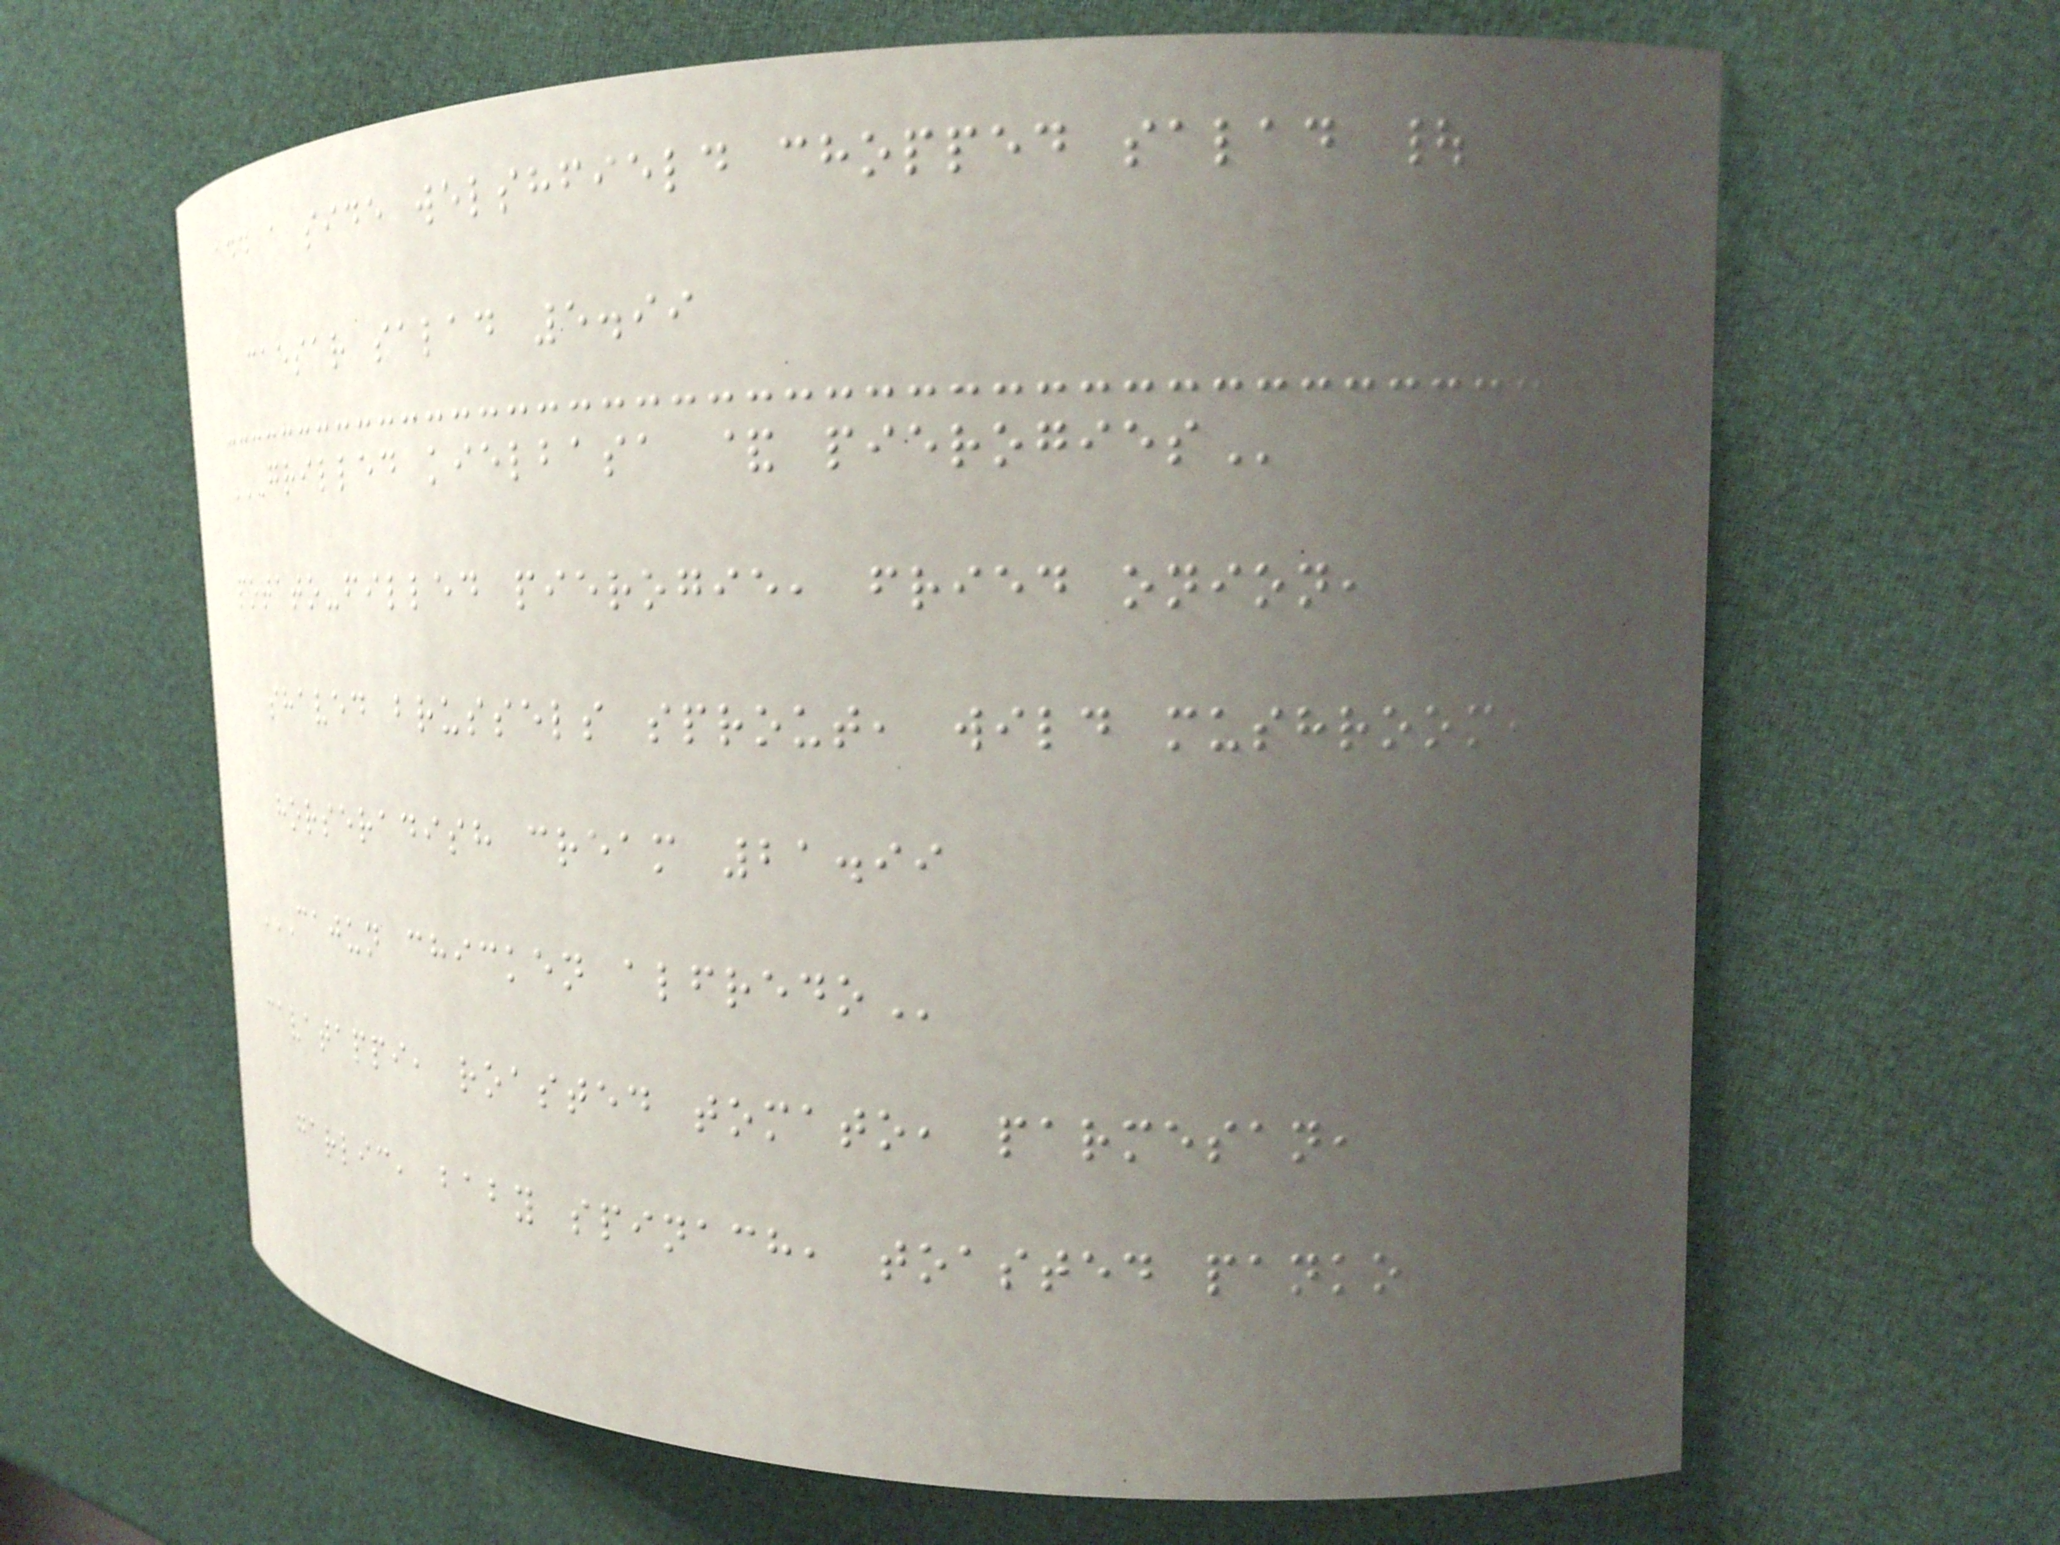add a side welshfield chopped salad |
caesar salad 5.99
GRILLED KIELBASA & PIEROGIES
potato-filled pierogie, fried onion,
shaved brussels sprout, wild mushroom,
horseradish cream 21.99
CAJUN CHICKEN ALFREDO
cavatappi, roasted tomato, parmesan,
garlic, baby spinach, toasted panko
